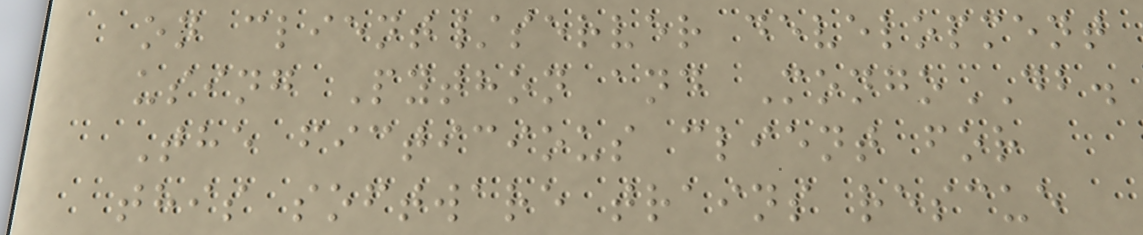on client/server development
using Python and MongoDB.
The ficticious client for
this software trains rescue
